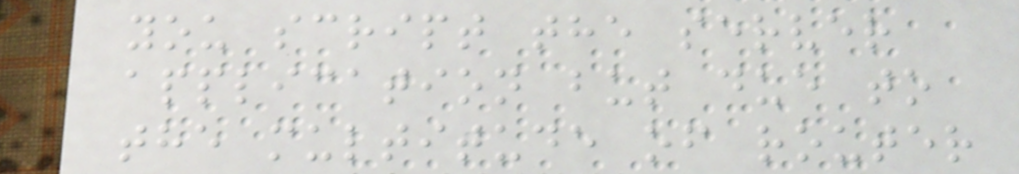you script the server
application but due to
the multitude of router
